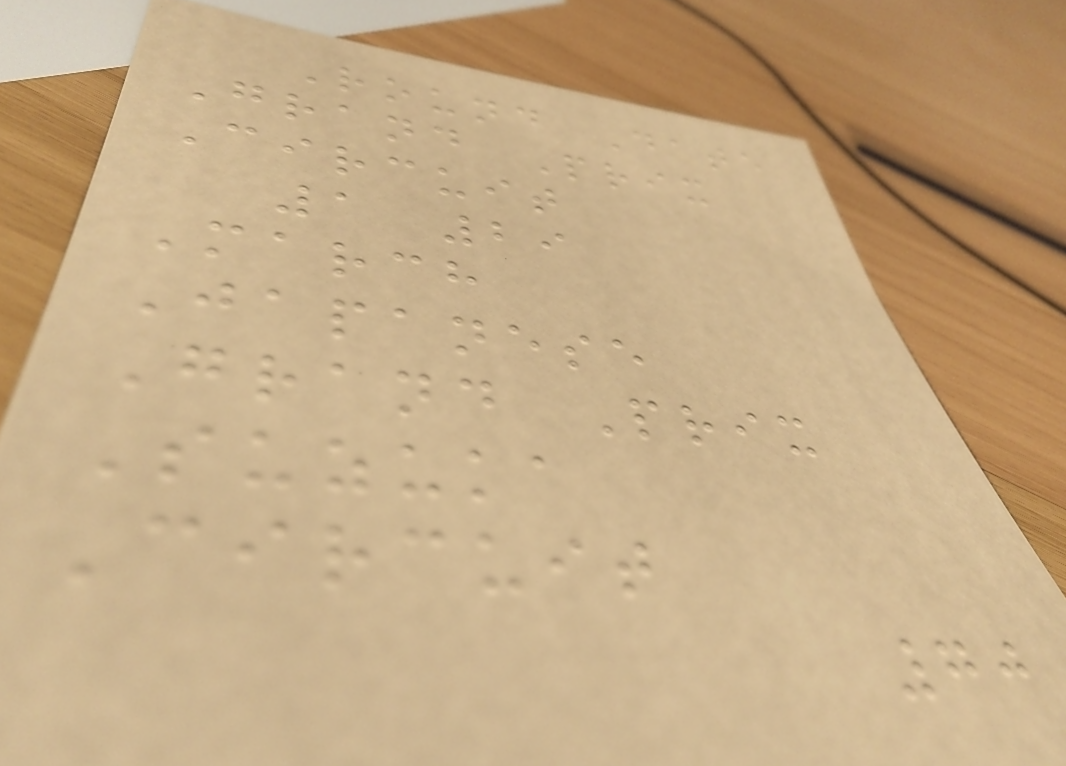Round Date
Grand Prix
Circuit
1 29
March
Japanese
Grand Prix
Suzuka
Circuit
70
